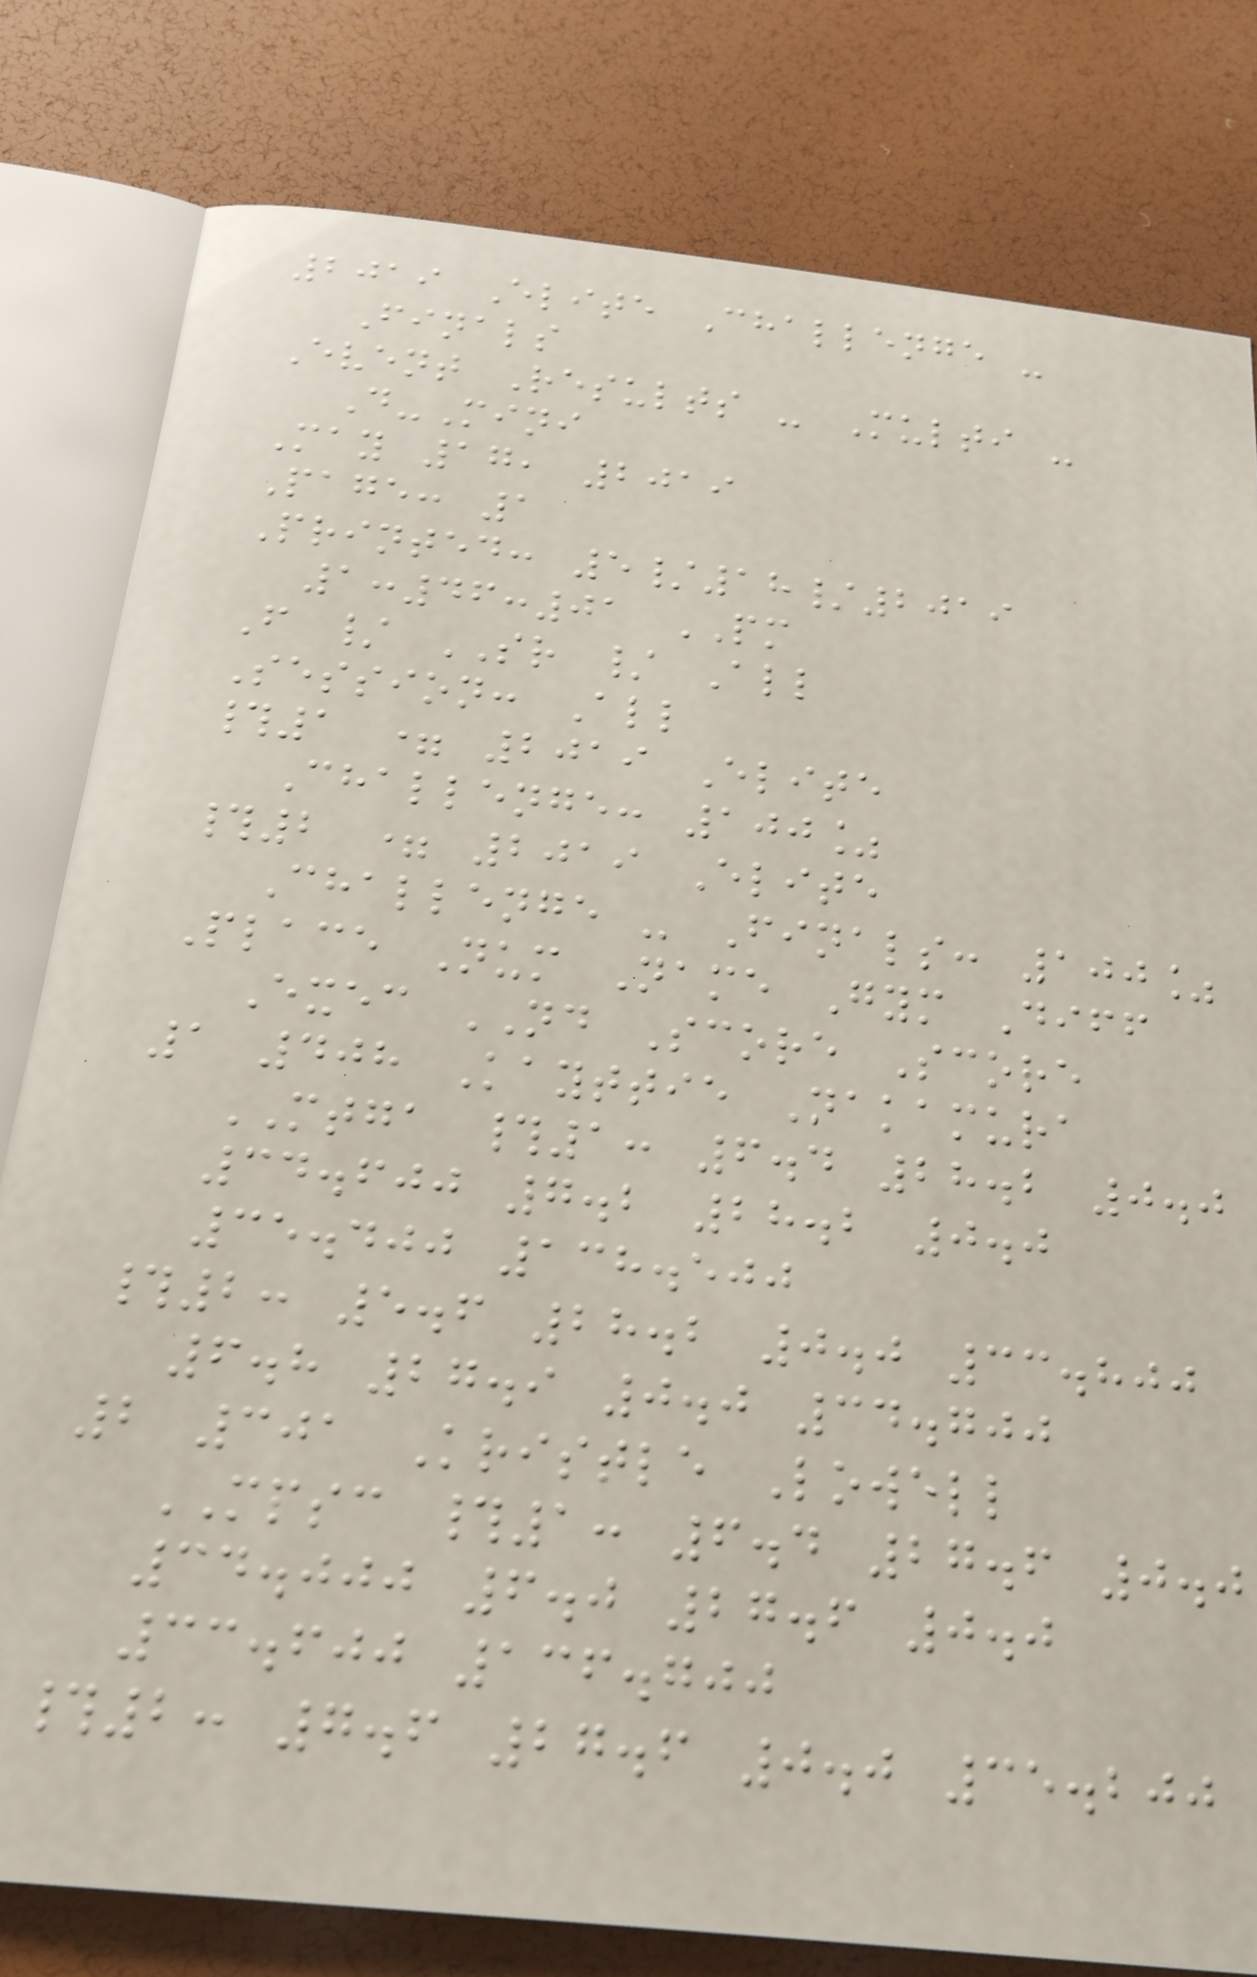2019 Elite Challenge -
Finals
Event Results - Multi -
D-Mini
May 17, 2019
Page: 1
Printed: 5/18/2019
1:46:01 PM
F / SR / All
Session: All
#1 = 2019 Elite
Challenge: 100%
#2 = 2019 Elite
Challenge - Finals: 100%
Place Num Name Gym Diff
Exec ND Score Score
1 408 Kayttie Nakamura
MTGA #1: 6.4 28.2 0.0
34.600 7.2 28.2 0.0
35.400 138.500
#2: 5.6 28.2 0.0 33.800
6.8 27.9 0.0 34.700
2 301 Kristle Lowell
MPSC #1: 6.4 27.6 0.0
34.000 6.0 27.6 0.0
33.600 136.700
#2: 7.6 27.6 0.0 35.200
